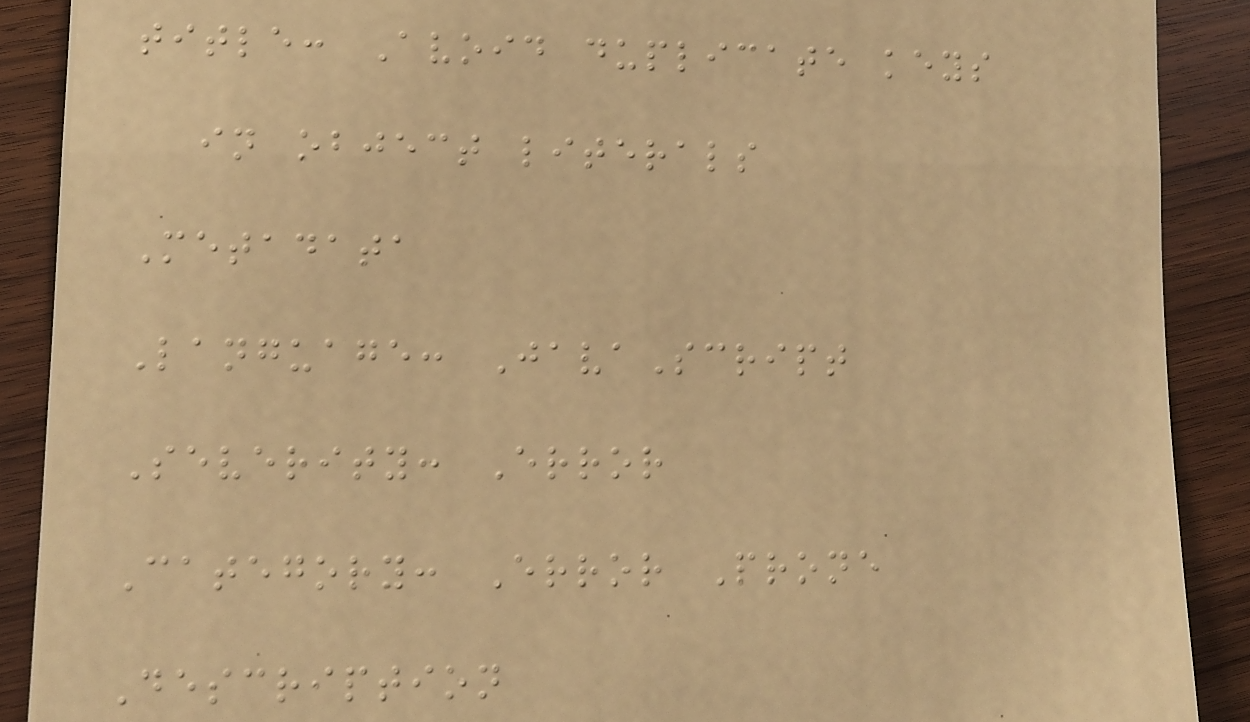title: Avoid duplicate keys
in object literals
Metadata
Language: JavaScript
Severity: Error
Category: Error Prone
Description
